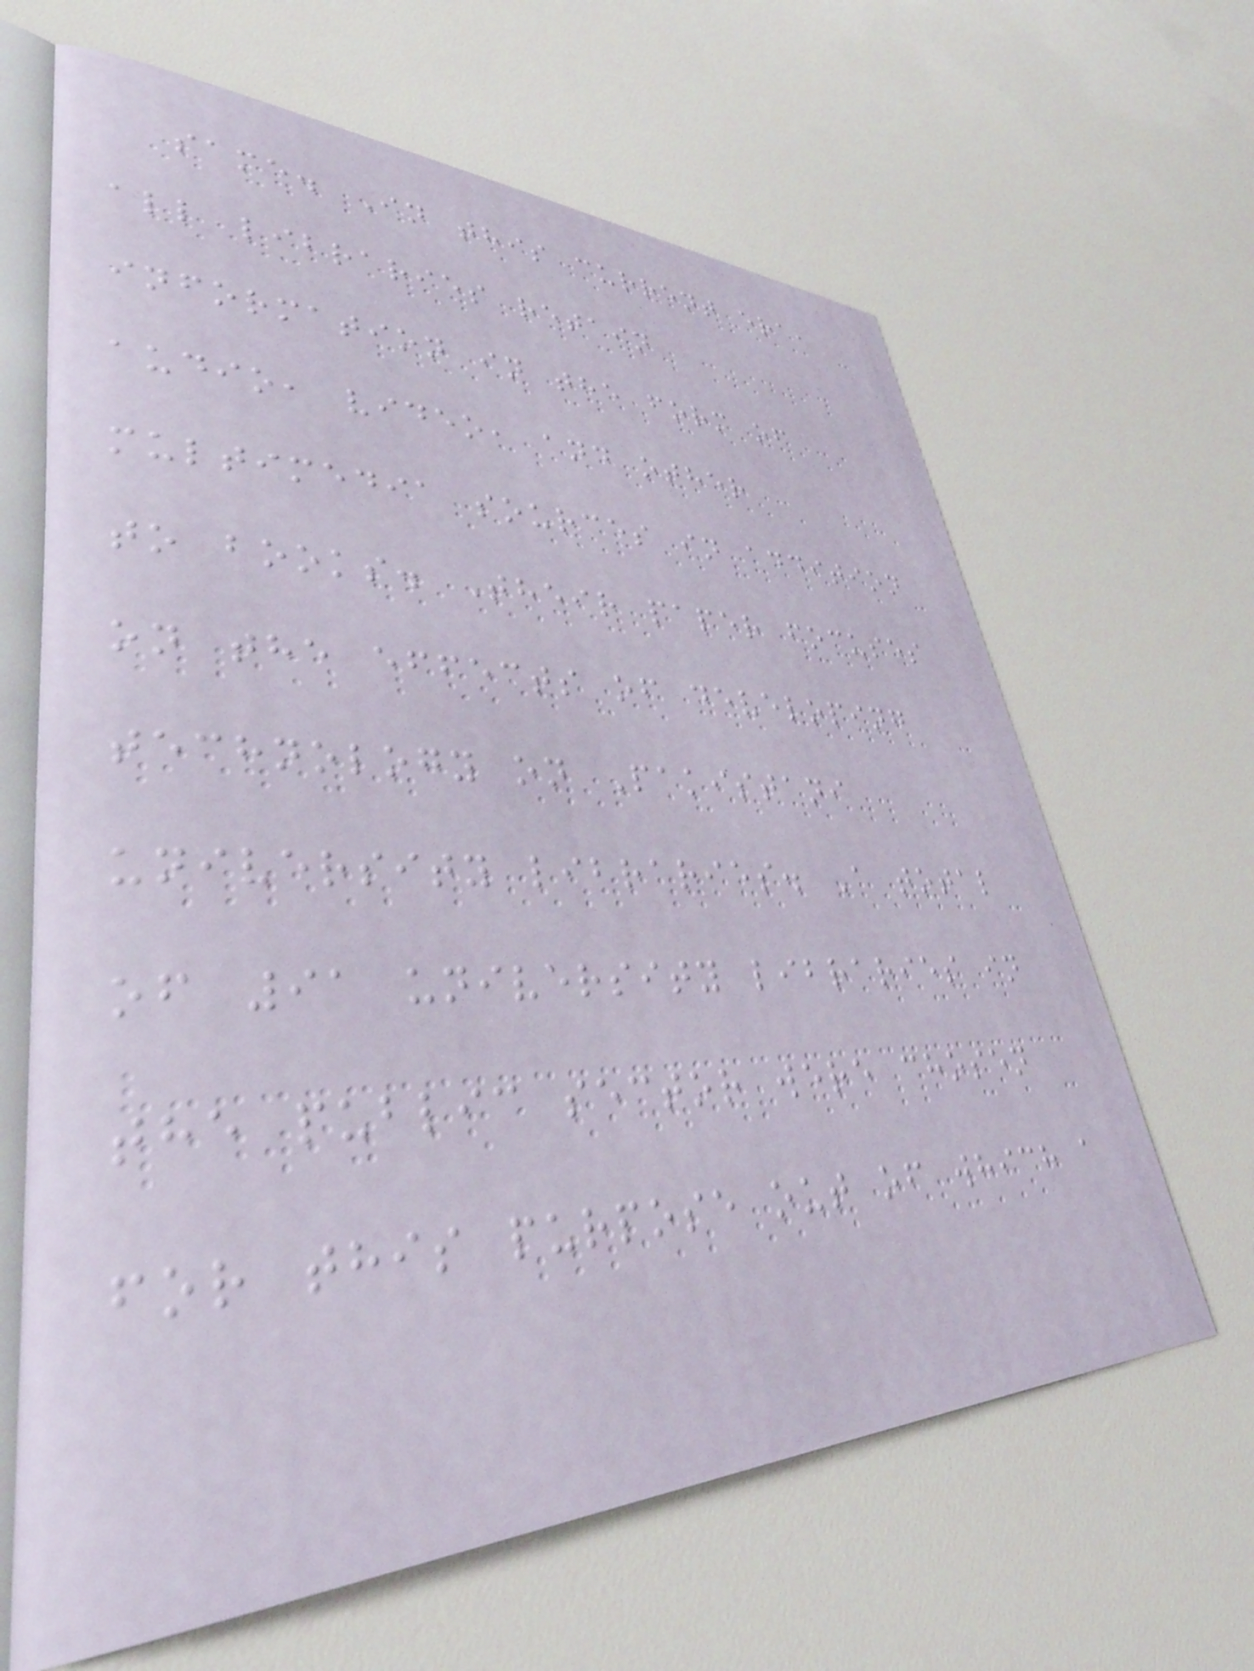same. In this current era,
all libraries retain
information in the form of
audio, video, and other
multimedia sources in addition
to books. Their paper focuses
on the effects of developing
technology on Pakistani
university libraries. A total
of 91 university libraries in
the public sector were chosen
for this purpose out of which a
